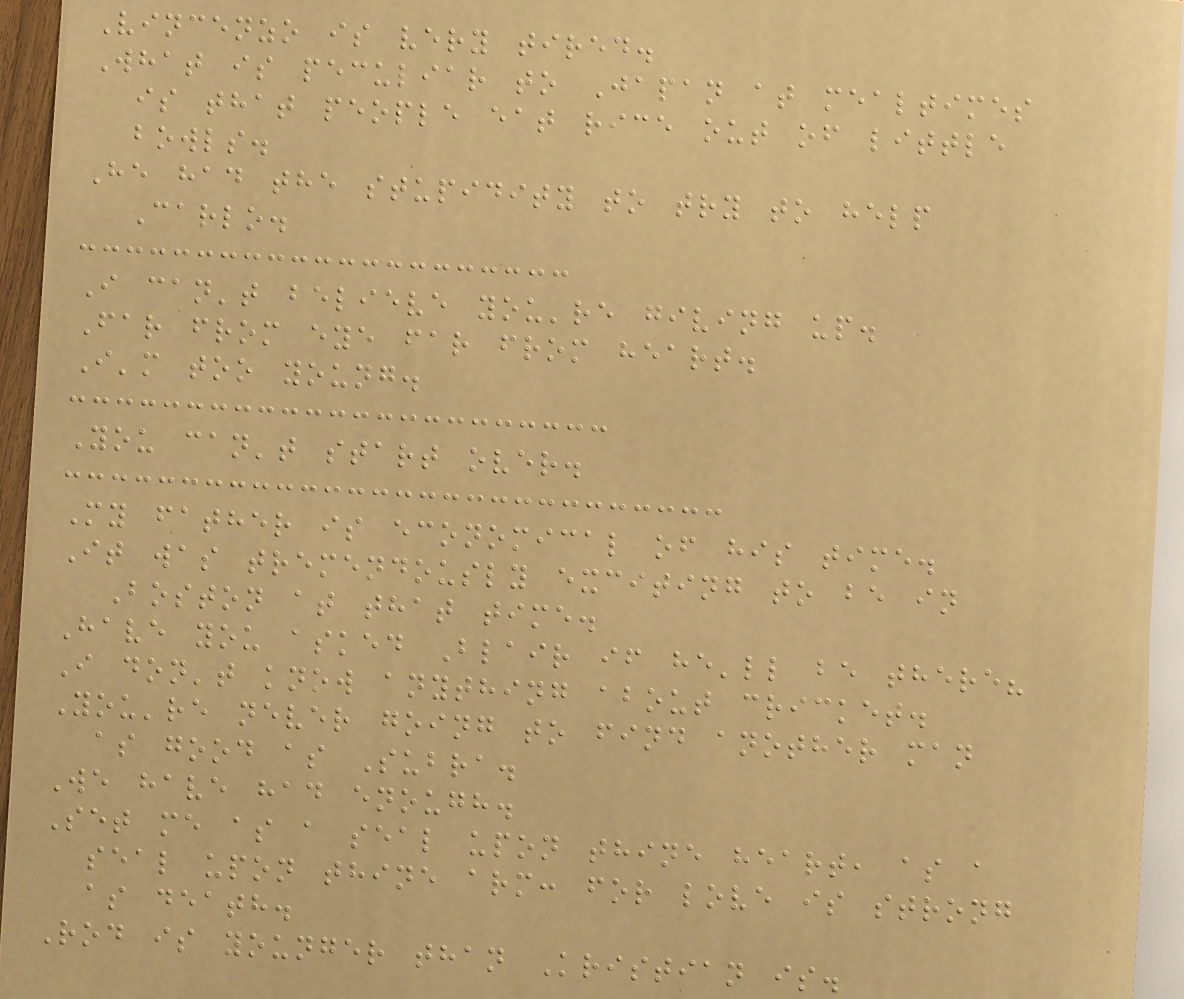Vincenzo is very tired.
What is peculiar to Japan at mealtimes
is that people eat rice out of little
bowls.
He had the stupidity to try to help
Carlo.
I can't believe you're giving up.
Far from eye far from heart.
I'm too young.
You can't start over.
My father is economical of his time.
It was tremendously exciting to be in
Boston at that time.
Have you asked Blair if he'll be there?
I don't know anything about cricket.
You're never going to find another man
as good as Subra.
We have had enough.
Set me as a seal upon thine heart, as a
seal upon thine arm: for love is strong
as death.
Rod is younger than Kristian is.
